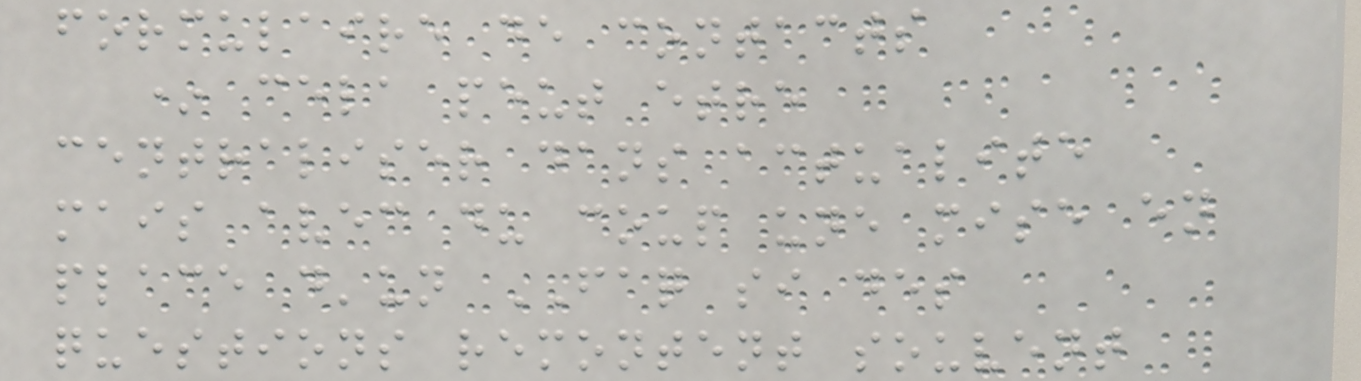formulaire de contacts
* cela peut etre
centraliser dans actualite
mais avec du coup une mise en
place d'un FAQ si des
questions remontent souvent
